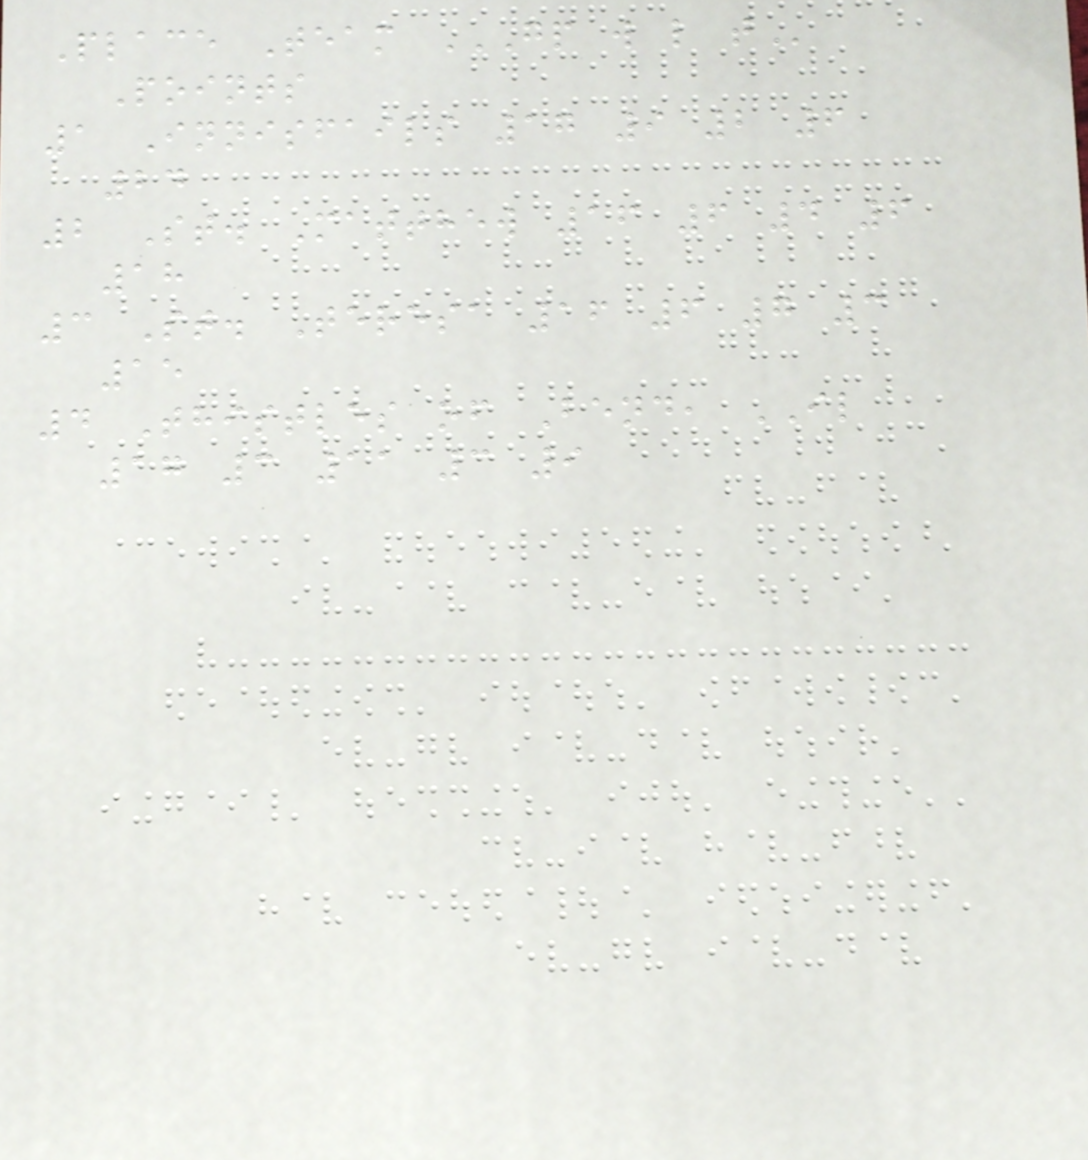Place Team GP W L T
Points
1 Innisfails 17 9 2 6
24
2 St. Matthew 16 6 4 6
18
3 St. Teresa 16 6 7 3
15
4 Thistles of Bend, IL
17 3 11 3 9
